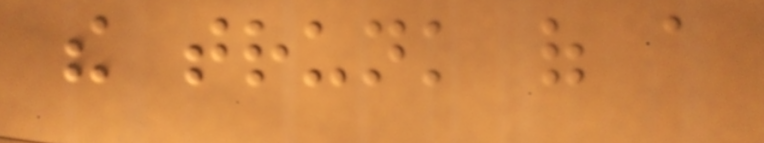the trunk of a
